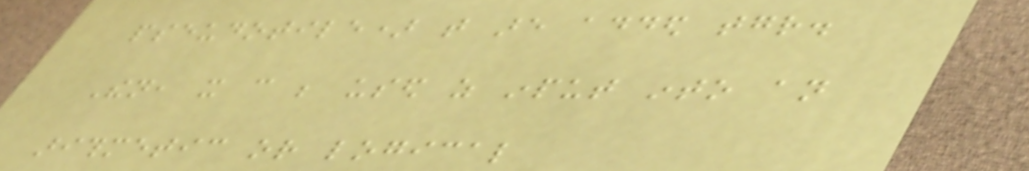pseudotile) that are added together.
Then, it can be used as input into an
arithmetic or logical
